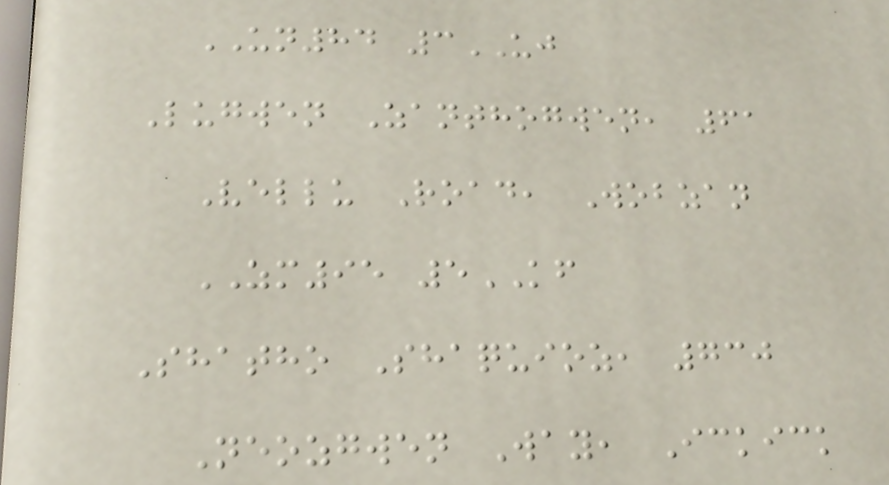UN84 3UJ
Lugwen Zanthogwen, 61
Vellu Road, Wobzan
ZM95 5KF
Shatho Shaquioz, 730
Neozgwen Way, Ickick
